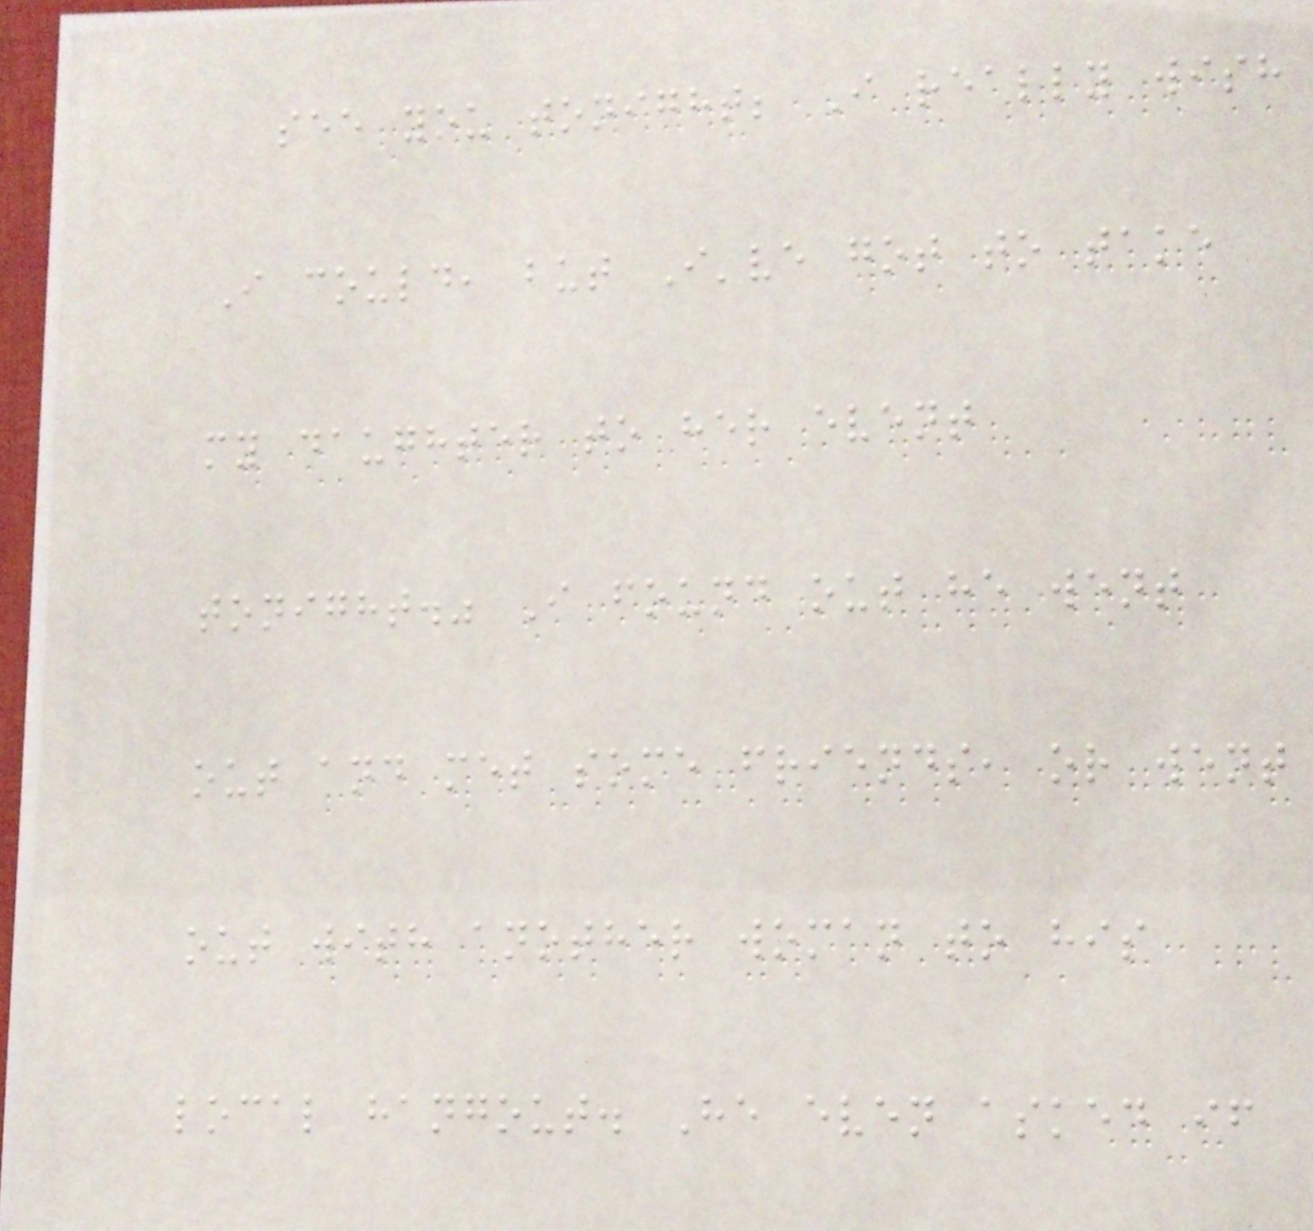see you tonight; I really wish
I could, but I've got to take
my daughter to her event
tonight." I found out he went
out and met some friends, or went
out with another woman to his
local hangout. He even asked if
